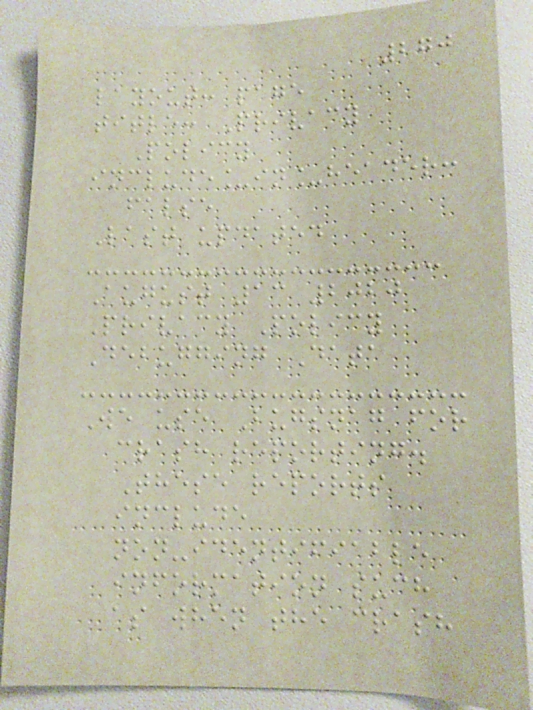270
layout: page
title: Privacy
Policy
include_in_header:
false
Last updated
August 13 2020
Privacy Policy
Debugging Data
We use Bugsnag for
crash reporting.
These reports
include
non-identifiable
information such
as when the crash
